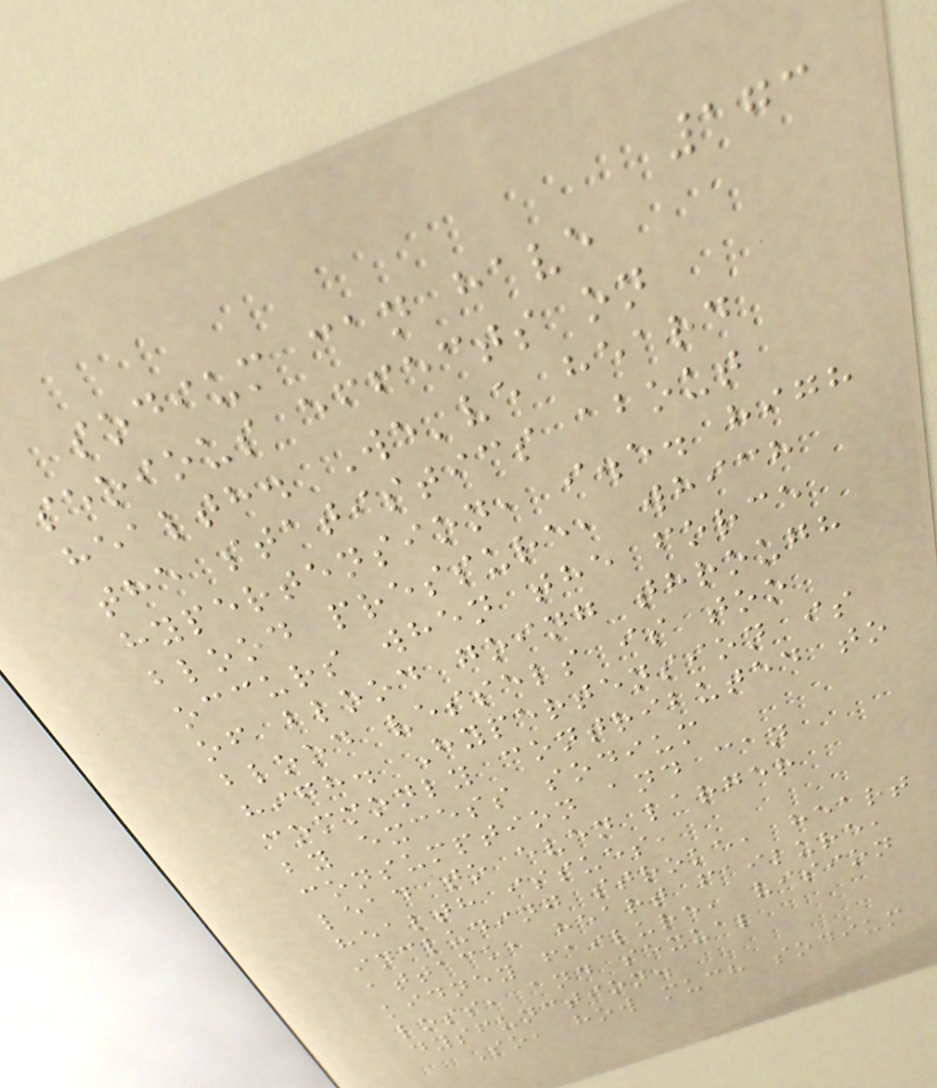173
sodium can have
serious effects on
health. We've heard
the statistics about
hypertension, i.e. high
blood pressure, which
occurs when the force
of blood going through
blood vessels is too
high. Hypertension is
commonly contributed to
by excess sodium
consumption and can
lead to even larger
health issues,
including stroke, heart
attack, heart failure,
kidney failure, vision
loss, and sexual
dysfunction.
So, how much sodium
